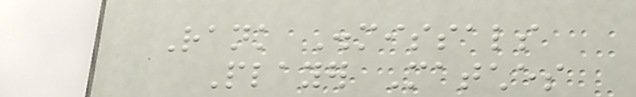Rank Dismissals
Player Matches
